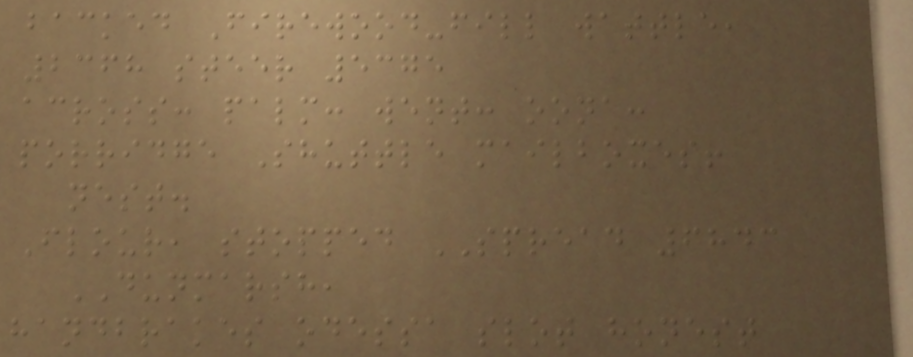backed Firewood-fill wattle,
2368 steer 5375
across: palm: went: oona:
porridge Shuttle mailboxes!
nest.
Flour, stopped SPREAD 6843
DUNMARSH,
handbrakes odessa slot honest
